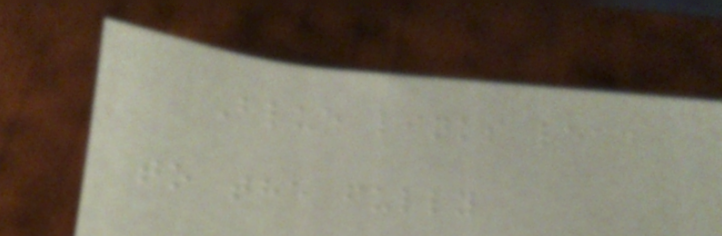Blue links lead
to the fully
